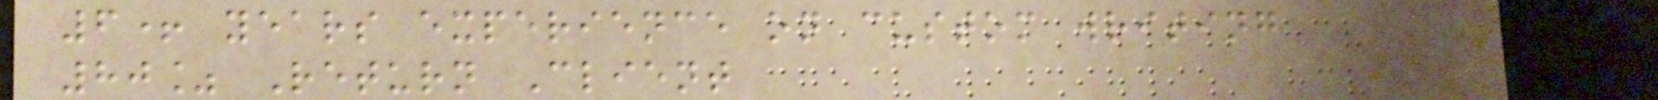6+ years experience on custom writing
80% Return Client
